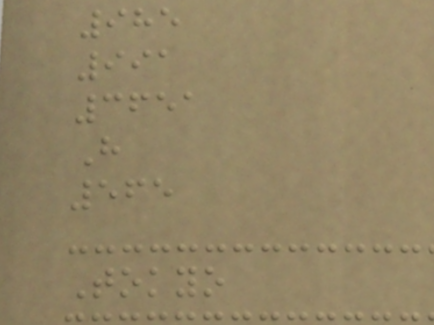985
991
3651
H
565
Tokyo
